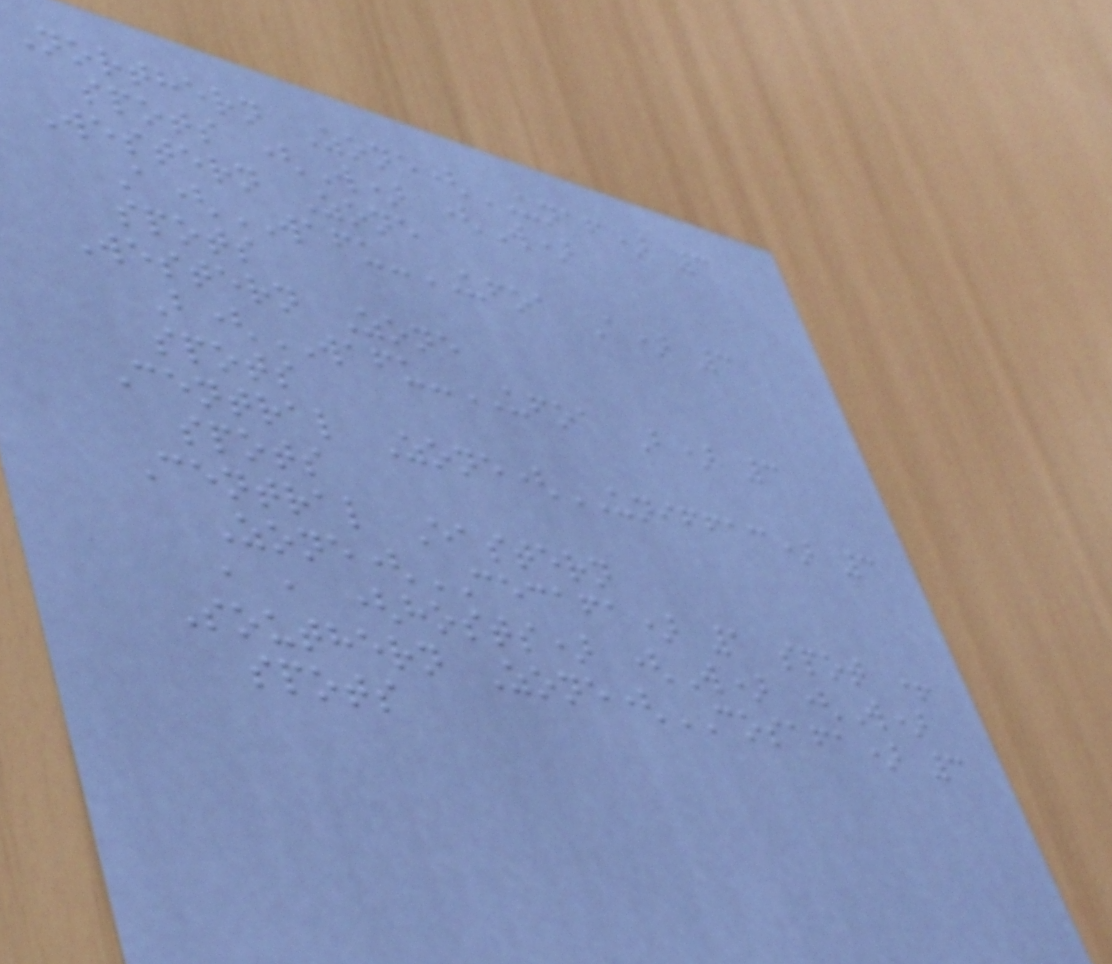Northern Zone(UNAF) 3
spots (W) (W)
Western Zone
A(WAFU-UFOA A) 3
spots
Western Zone
B(WAFU-UFOA B) 3
spots
Central Zone(UNIFFAC) 3
spots
Central Eastern
Zone(CECAFA) 1 spot +
, , (hosts) (W) (W)
Southern Zone(COSAFA) 3
spots
